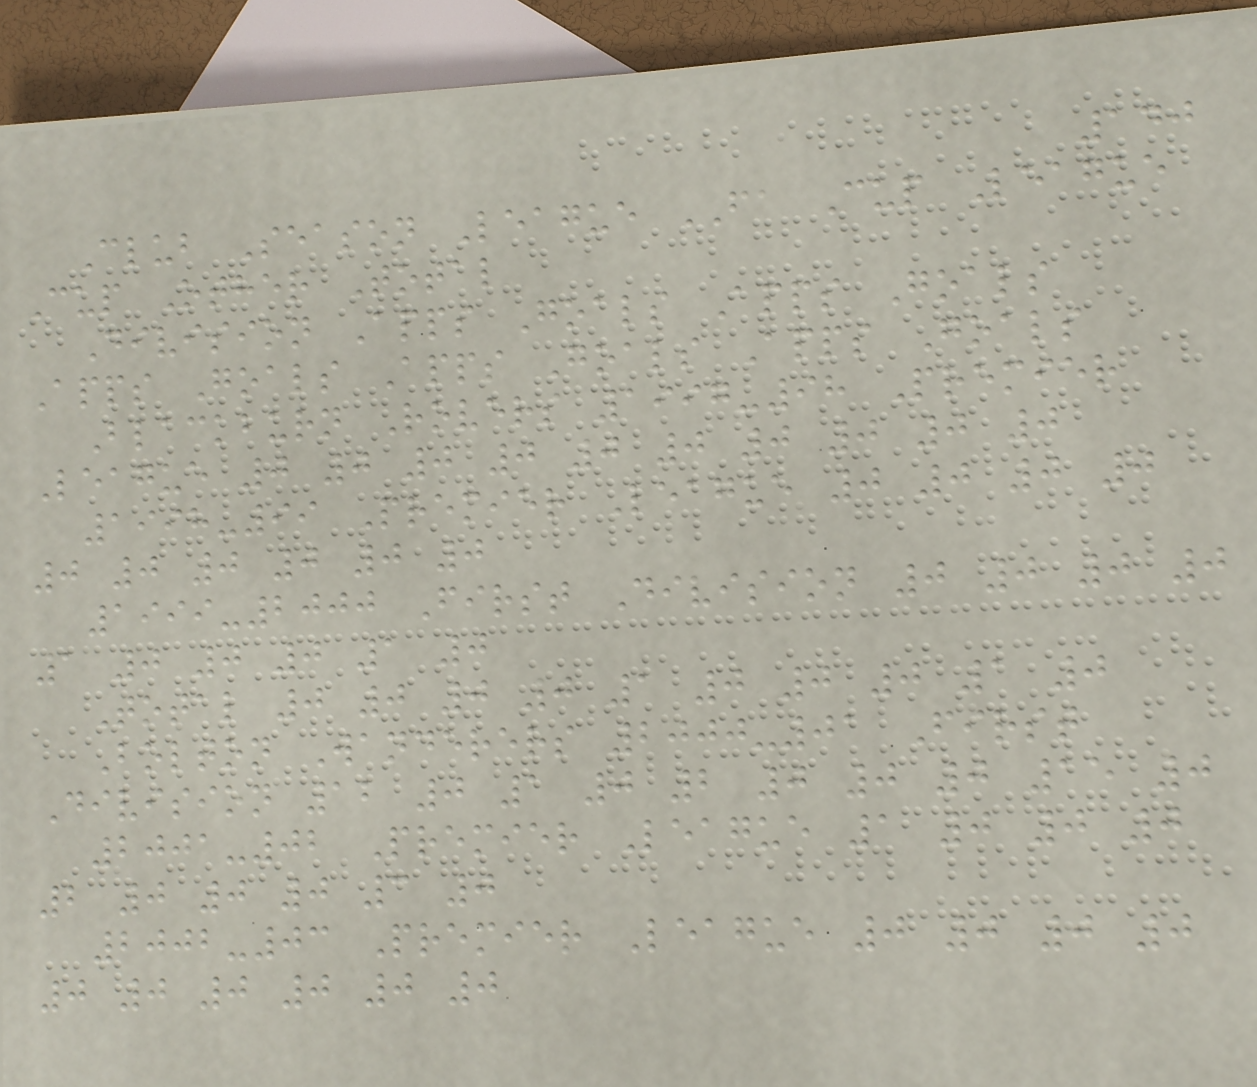140
Club Season League FA Cup League
Cup Other Total
Division Apps Goals Apps Goals
Apps Goals Apps Goals Apps Goals
Blackburn Rovers 1997-98 Premier
League 0 0 0 0 0 0 0 0 0 0
1998-99 Premier League 0 0 0 0
0 0 0 0 0 0
1999-2000 First Division 0 0 0 0
1 0 0 0 1 0
Total 0 0 0 0 1 0 0 0 1 0
Bolton Wanderers 2000-01 First
Division 12 0 1 0 2 0 0 0 15 0
2001-02 Premier League 1 0 0 0
2 0 0 0 3 0
2002-03 Premier League 0 0 0 0
0 0 0 0 0 0
